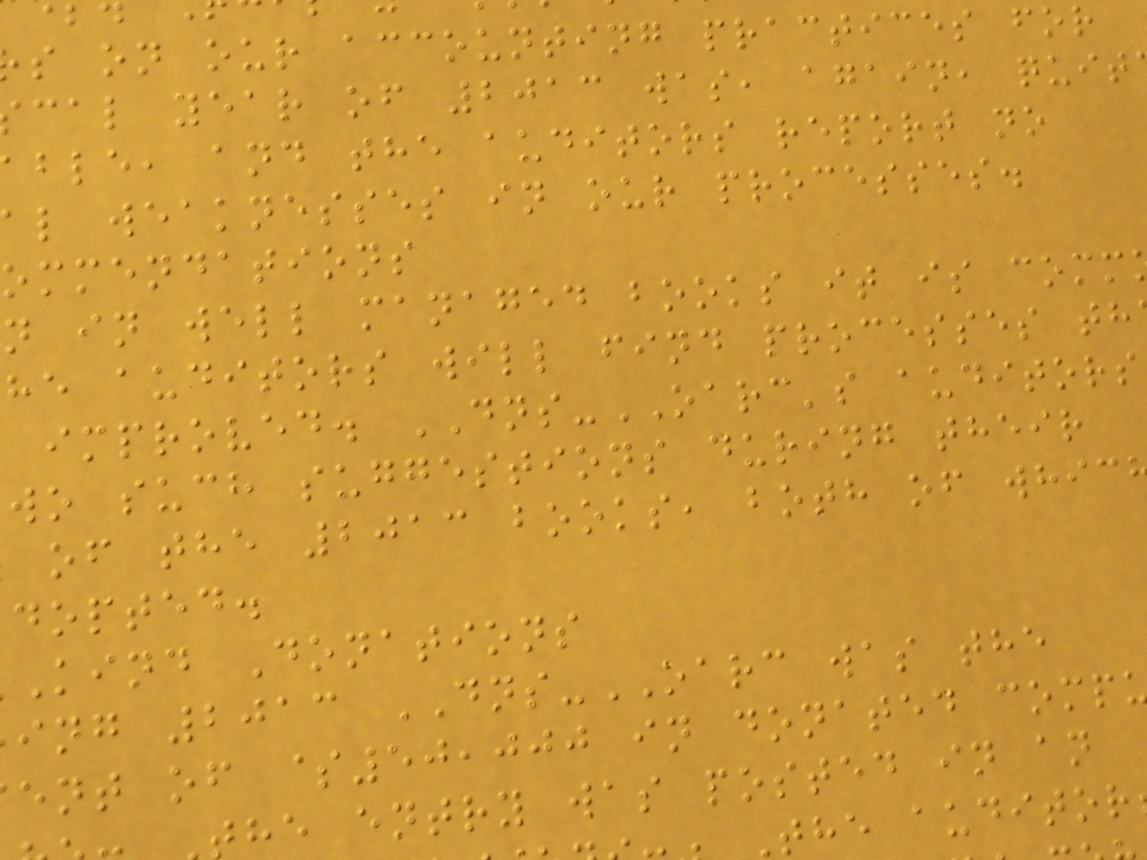s on our accounting practices for
cal year of 2013 was, again, quit
ble, and the auditors report no
al weaknesses in our processes.
ommendations
n in well managed books it is comm
he auditors will find processes th
improved. DNS-OARC's auditors
wo such suggestions during their
of the 2013 books, both of whic
dopted.
Kind Donations
ing 2013 DNS-OARC was the
ent of $50,000 in donated comp
he entry was posted in an
the auditor
